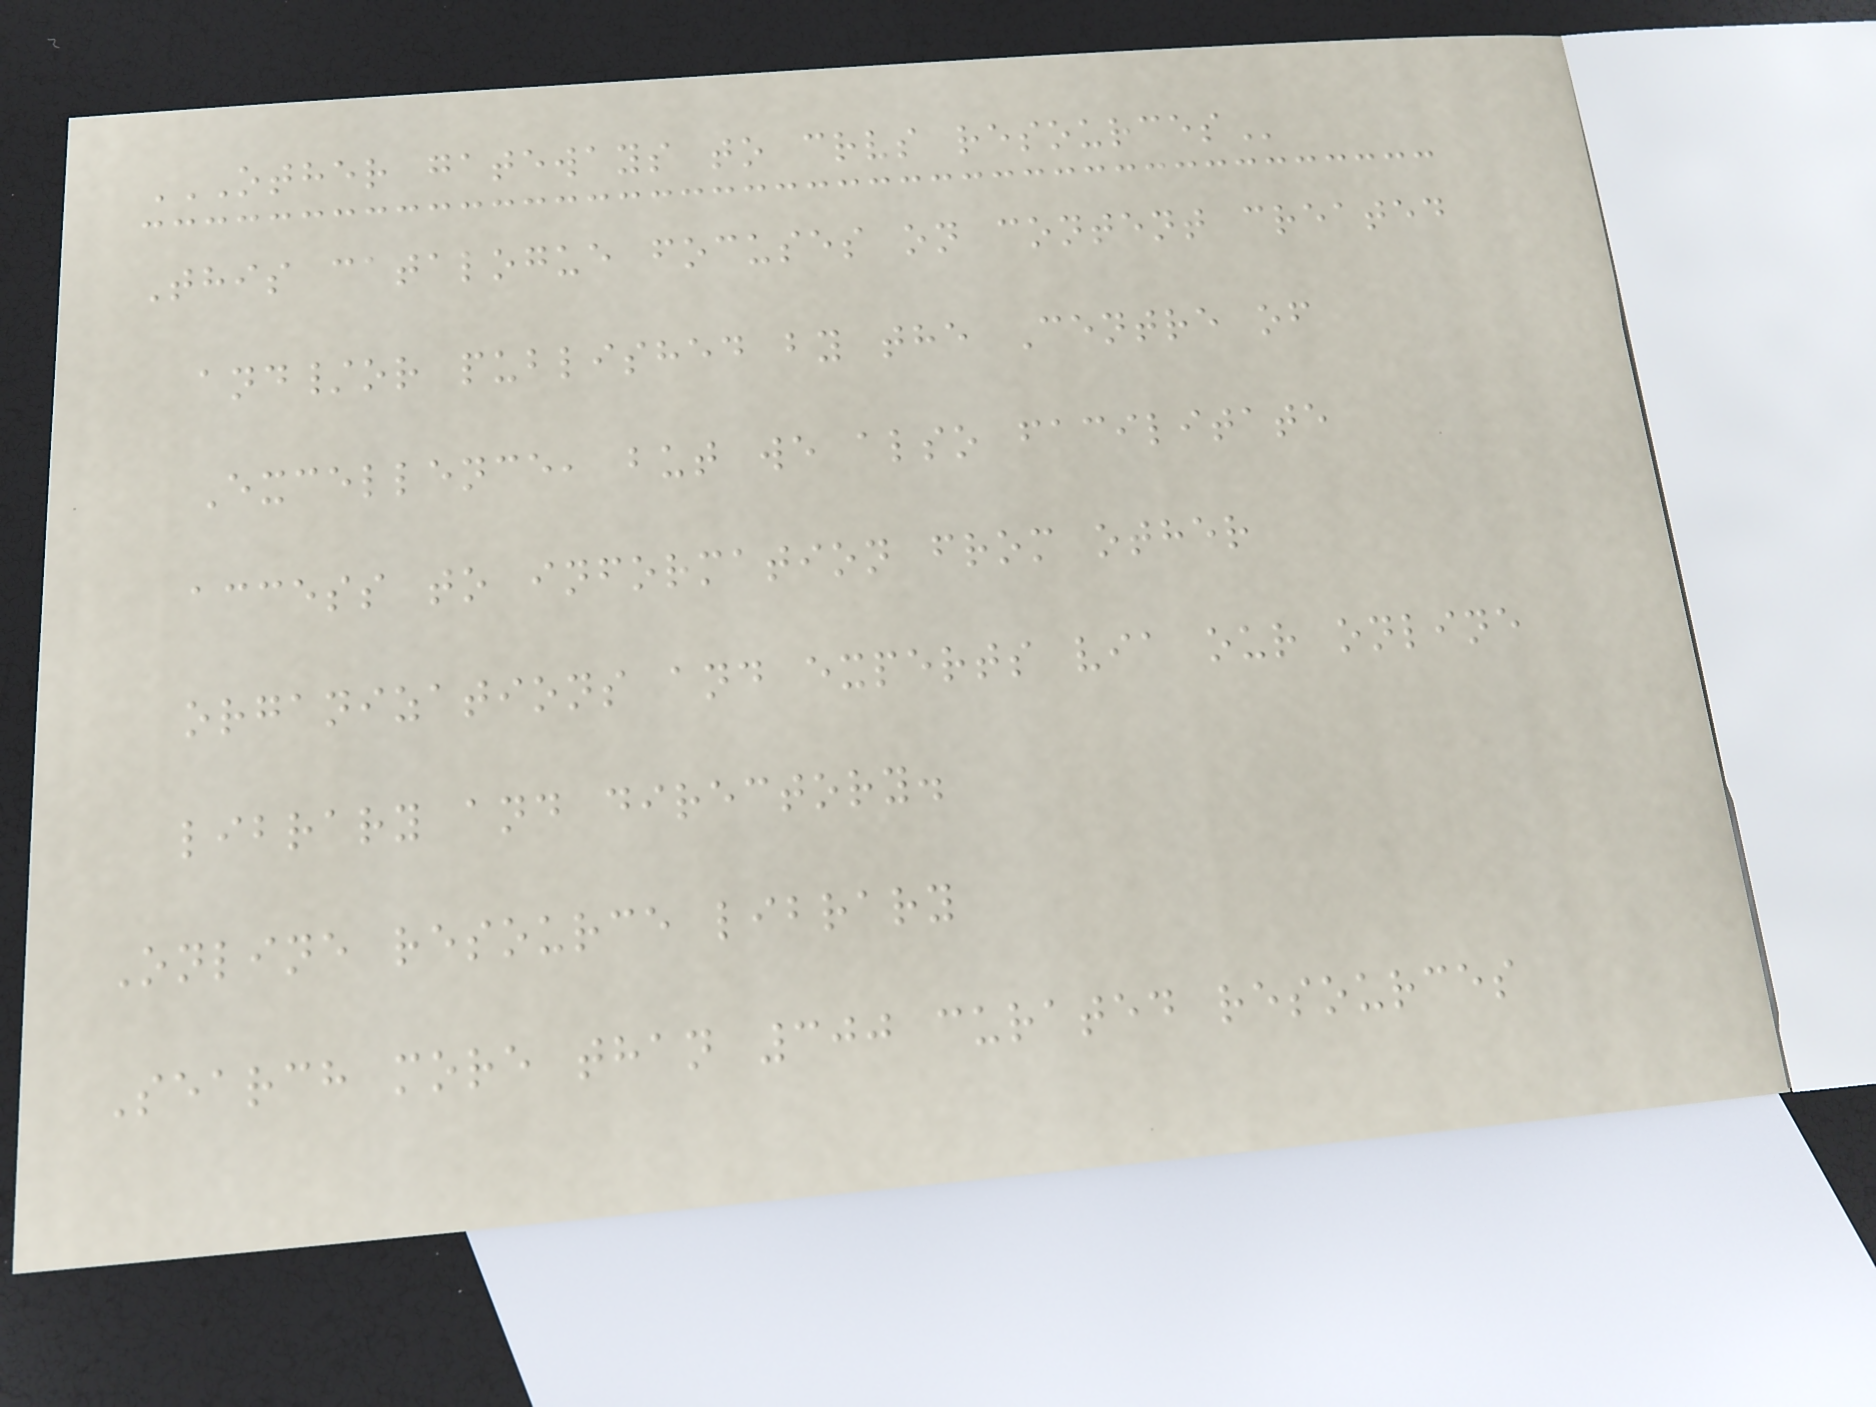OTHER GATEWAYS TO CRVS RESOURCES
This catalogue focuses on content created
and/or published by the Centre of
Excellence, but we also facilitate
access to information from other
organizations and experts via our online
library and directory.
Online resource library
Search more than 300 curated resources
